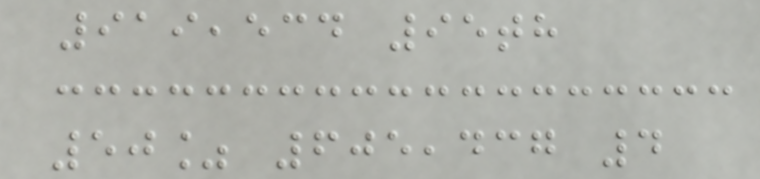919,534 95th
50% 605,437 4
